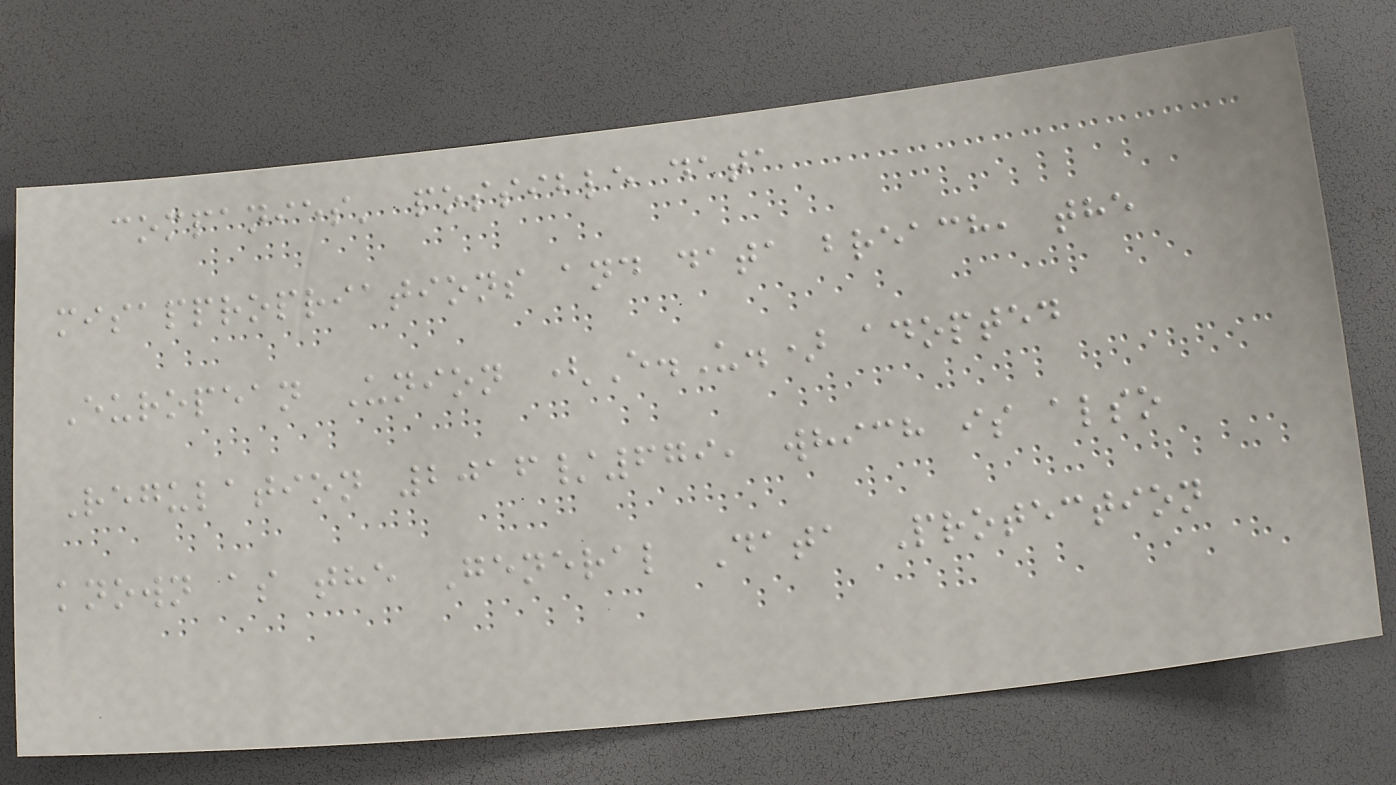companies' possible data
misappropriations and data breach, the
European Union (E.U.) adopted
Regulation 2016/679, which is also
known as the General Data Protection
